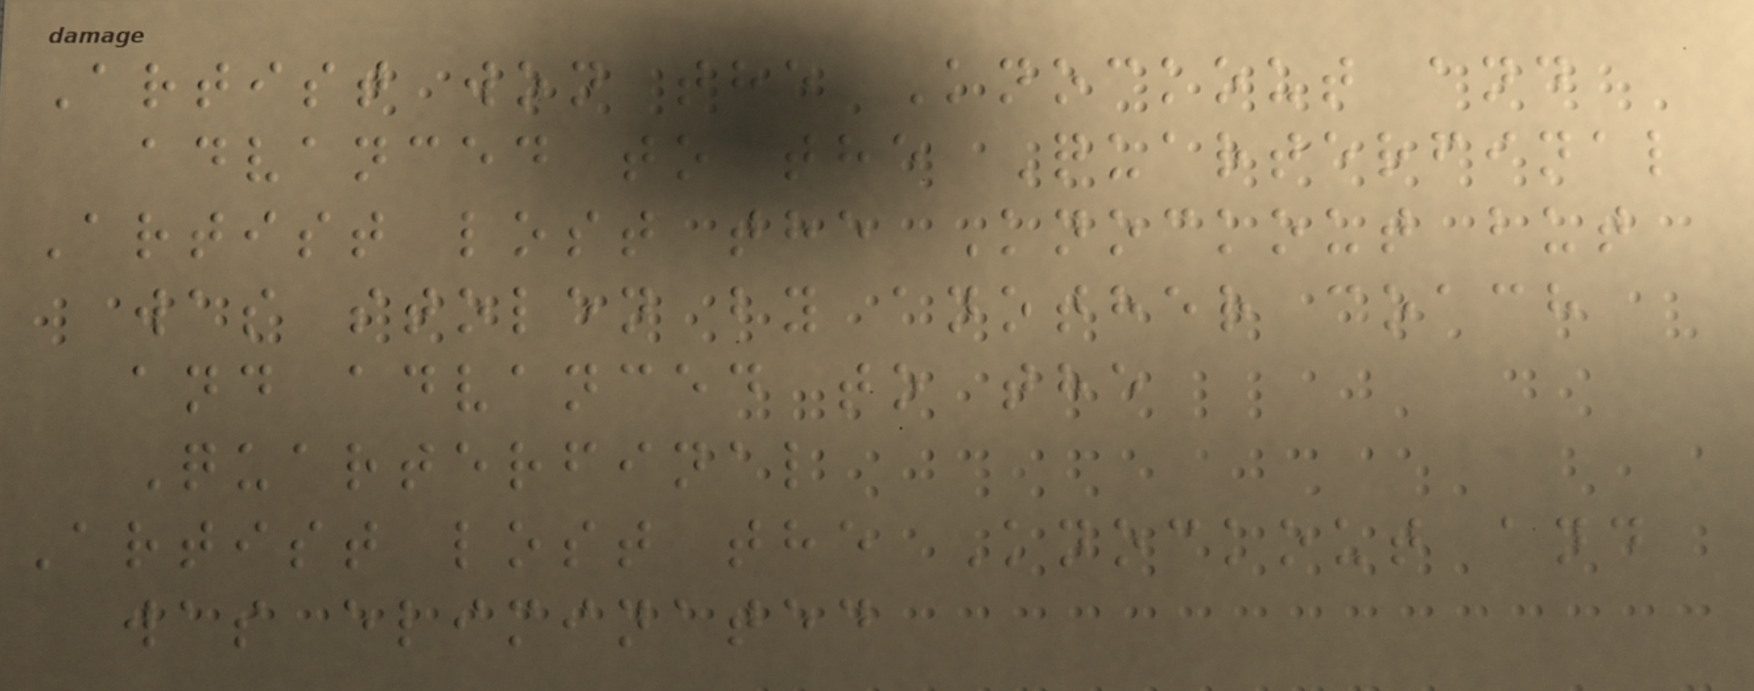Artist won the Knockout and
advanced to the Quarterfinal
Artist lost the Knockout but
was stolen by another coach
and advanced to the
Quarterfinal
Artist lost the Knockout and
was eliminated
